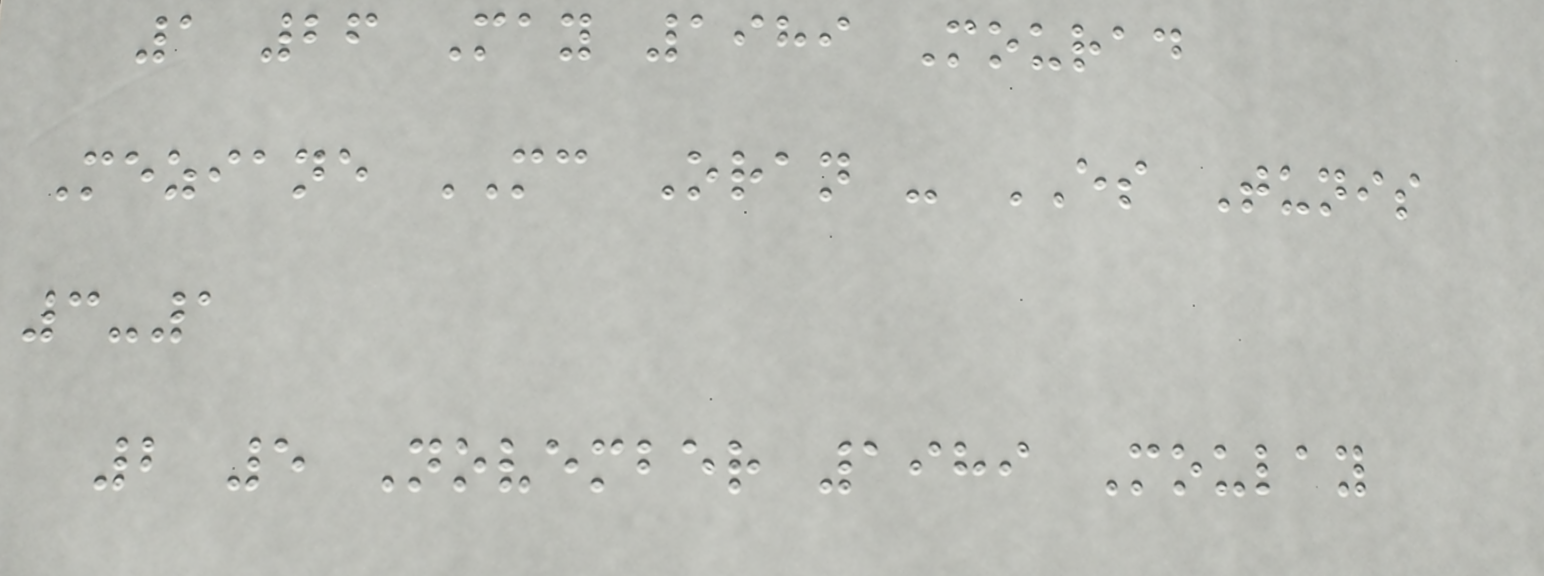1 26 May 1989 Mourad
Meziane MC Oran - ES Tunis
3-1
2 5 November 1989 Moulay
